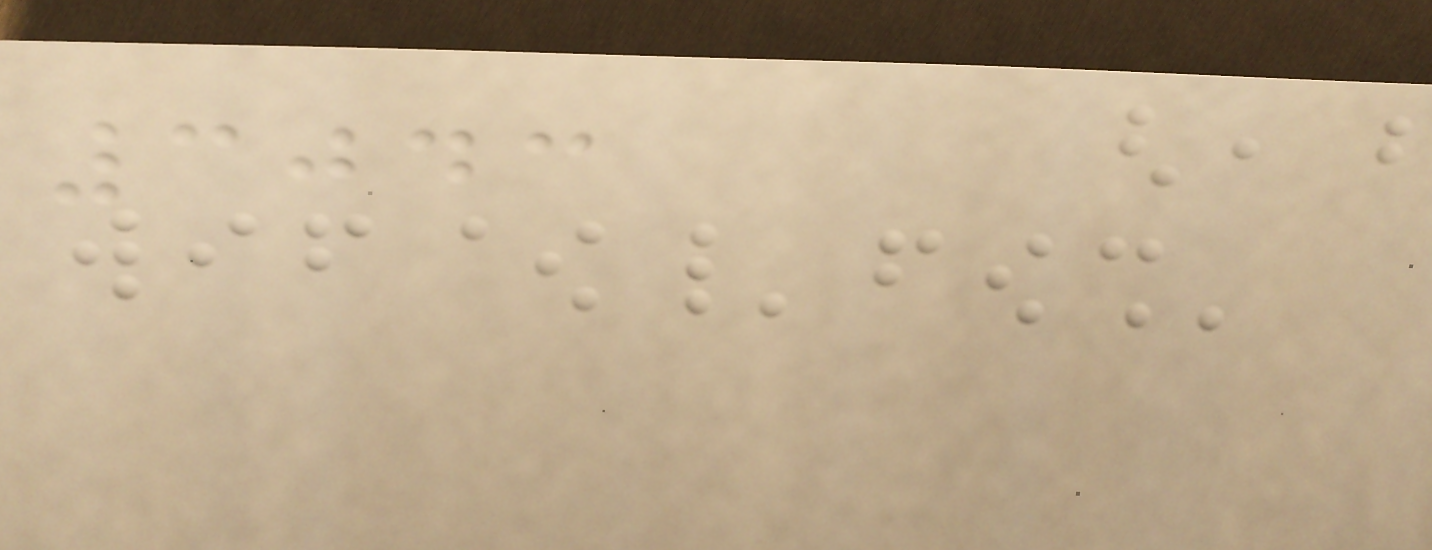3043
